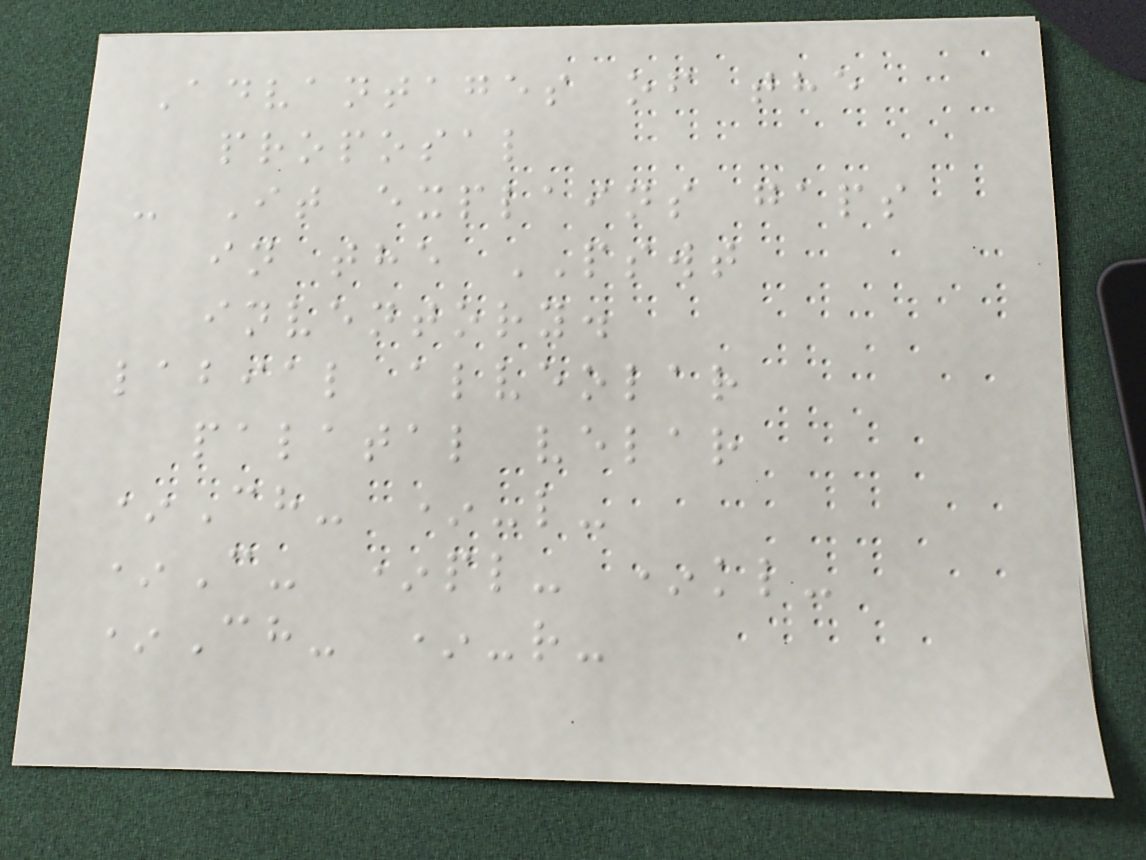Advantages of the
proposal
- It explains gaps
in the PSWT
inventory.
labial alveolar
palatal velar
*Ch- *-l-
*C- *pl- *kl-
*Ch- *-r-
